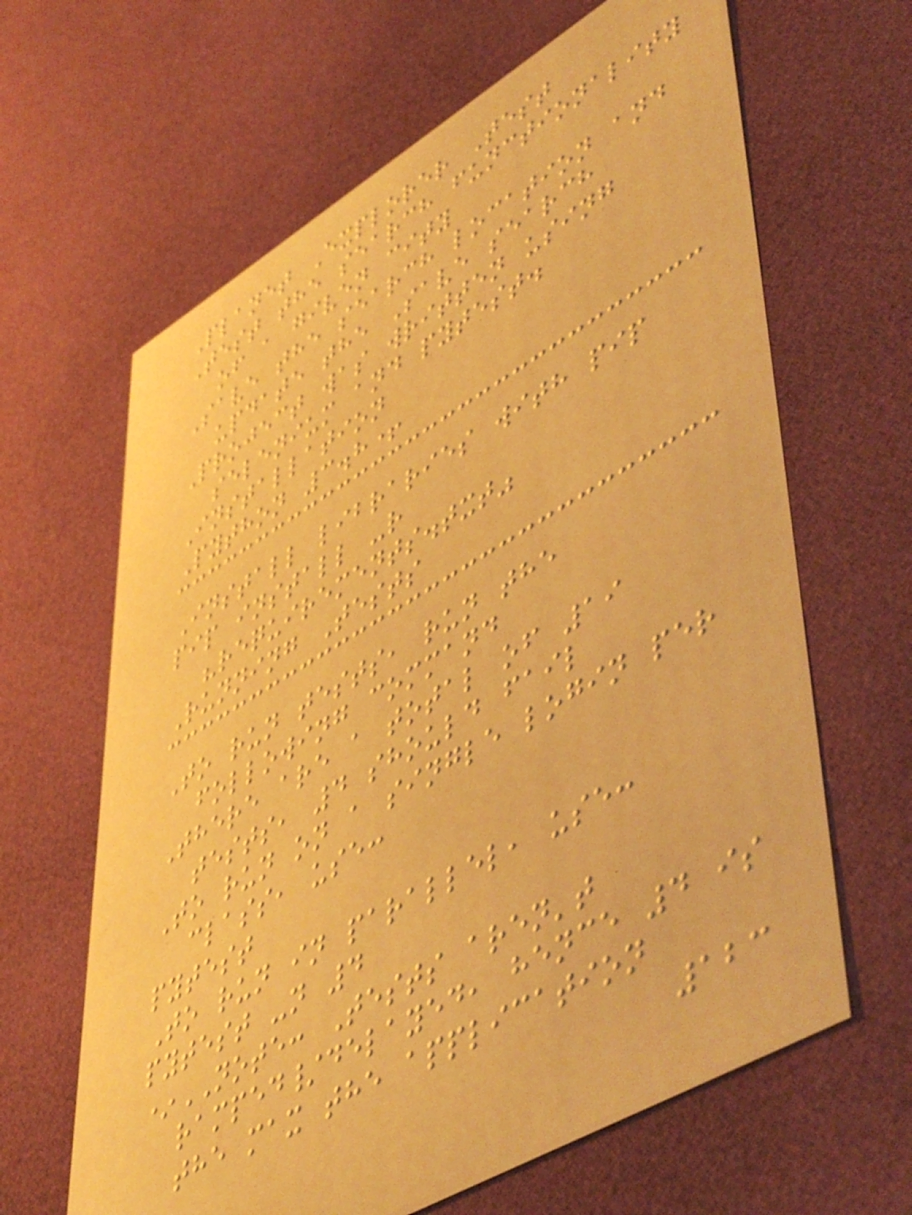Planet Explorer Test
Test the search functionality
of a given city
Save the search location and
update the Save search
Project was written using
selenium and pytest.
Installation
Python 3.8+
Install libraries with pip
pip install -r
"requirements.txt"
Running Tests
To run tests, run the
following command
There are a total of 19
tests, 4 should fail
To run on a single login per
class, use:
pytest
To run in parallel, use:
pytest -n 4
*NOTE: Tests aren't
ramped/delayed, hence 4 is
the max the application
123
